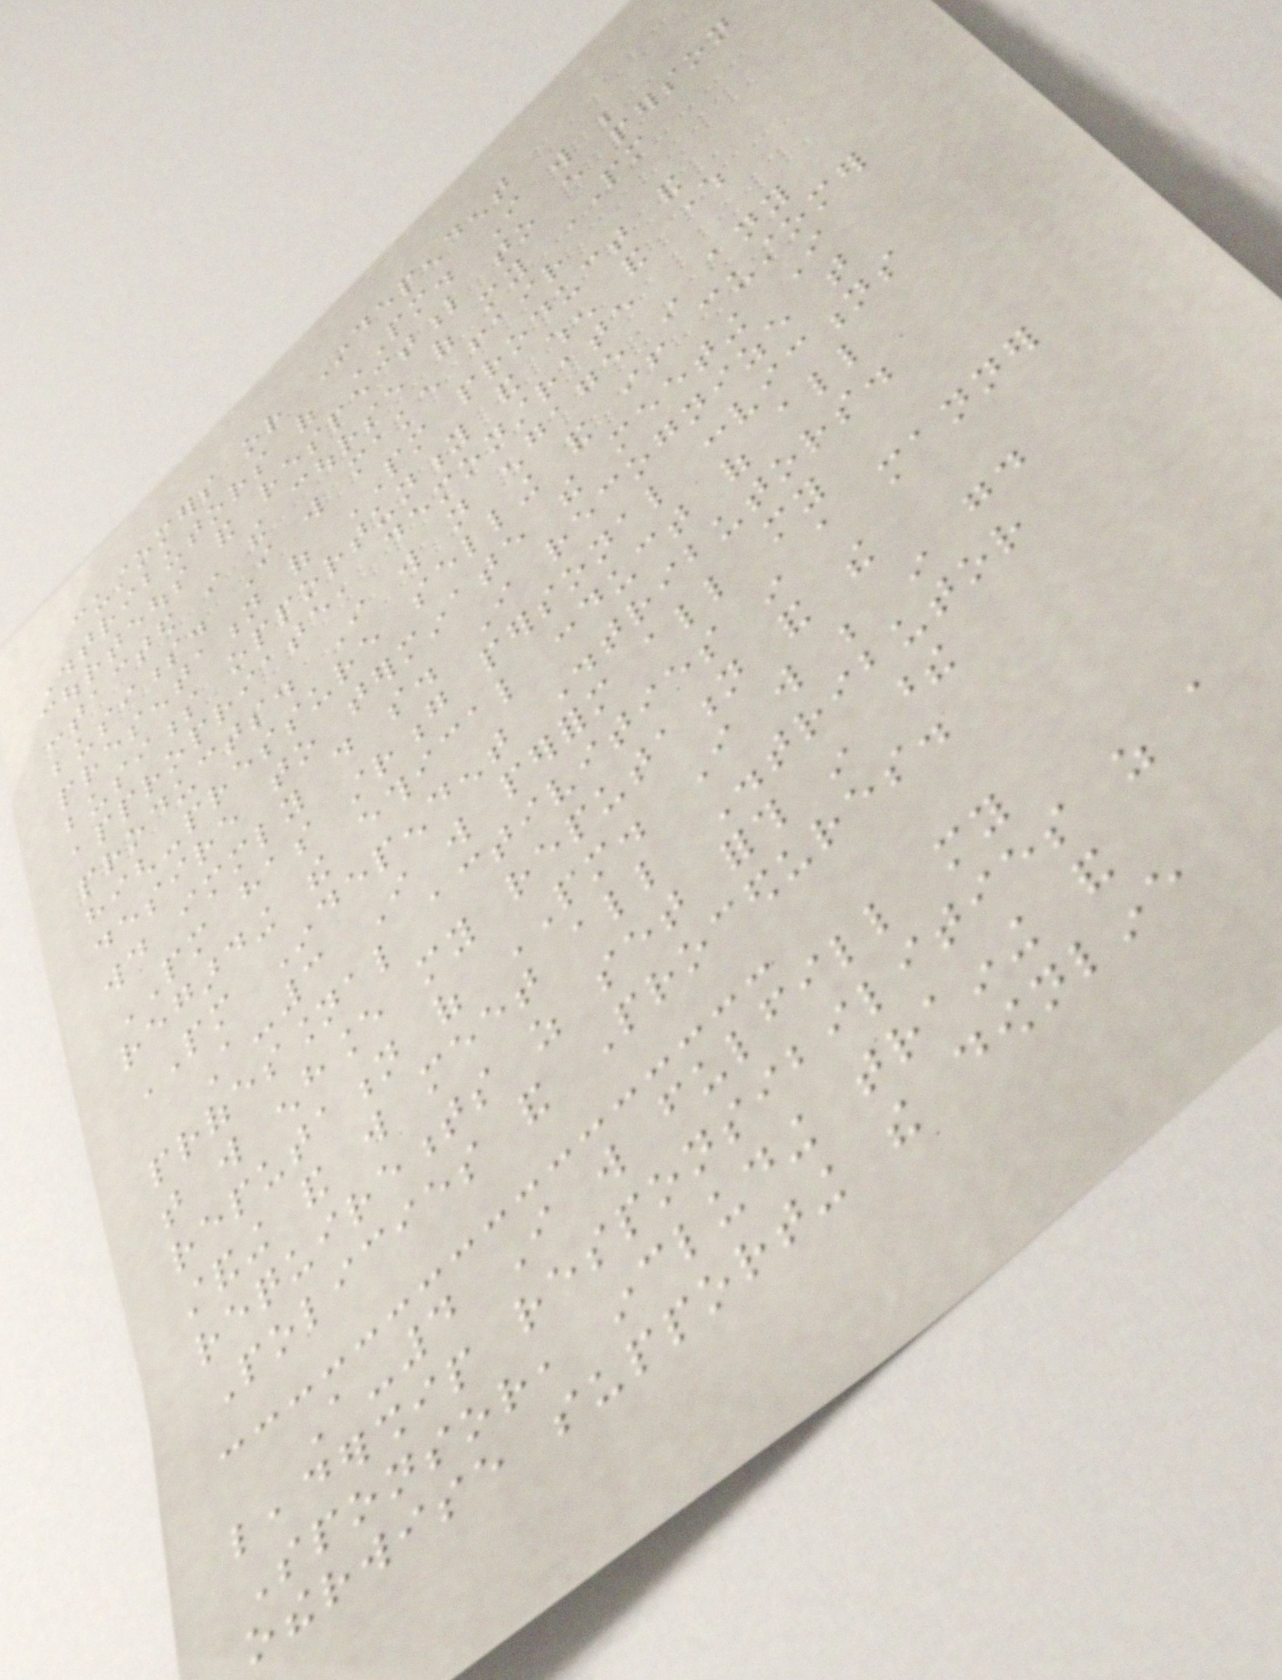customers or Independent
Distributors of PM. I will be
courteous and respectful to every person
contacted in the course of my PM
business. I will make fair
presentation of PM product and
business opportunity and when and where
appropriate, demonstrate
products. I will not engage in any
high-pressure selling and if customer
desire to terminate the meeting I
would immediately do so. I recognize that
PM has strong personal convictions
regarding the ethical conduct of all
PM Independent Distributors.
A-3 I will perform all my
professional activities in a manner
that will enhance my reputation and the
reputation of PM. I will be in good
standing and will meet all Distributor
requirements as set forth in these
Policies and Procedures.
A-4 I will fulfill my
leadership responsibilities as a
Sponsor, including training and
otherwise supporting the downline
